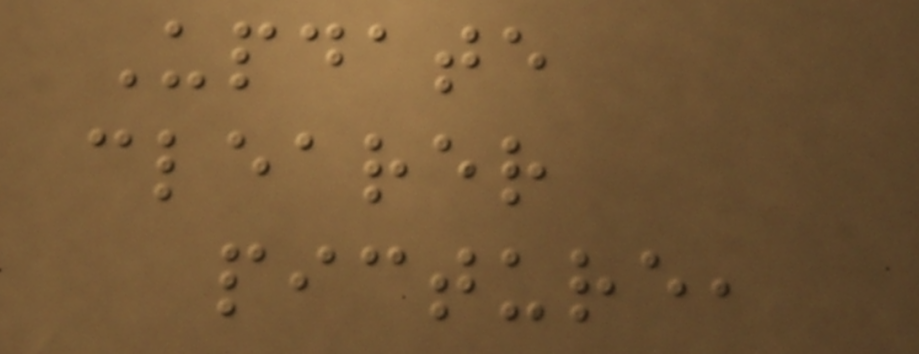Update
clearer
picture,
